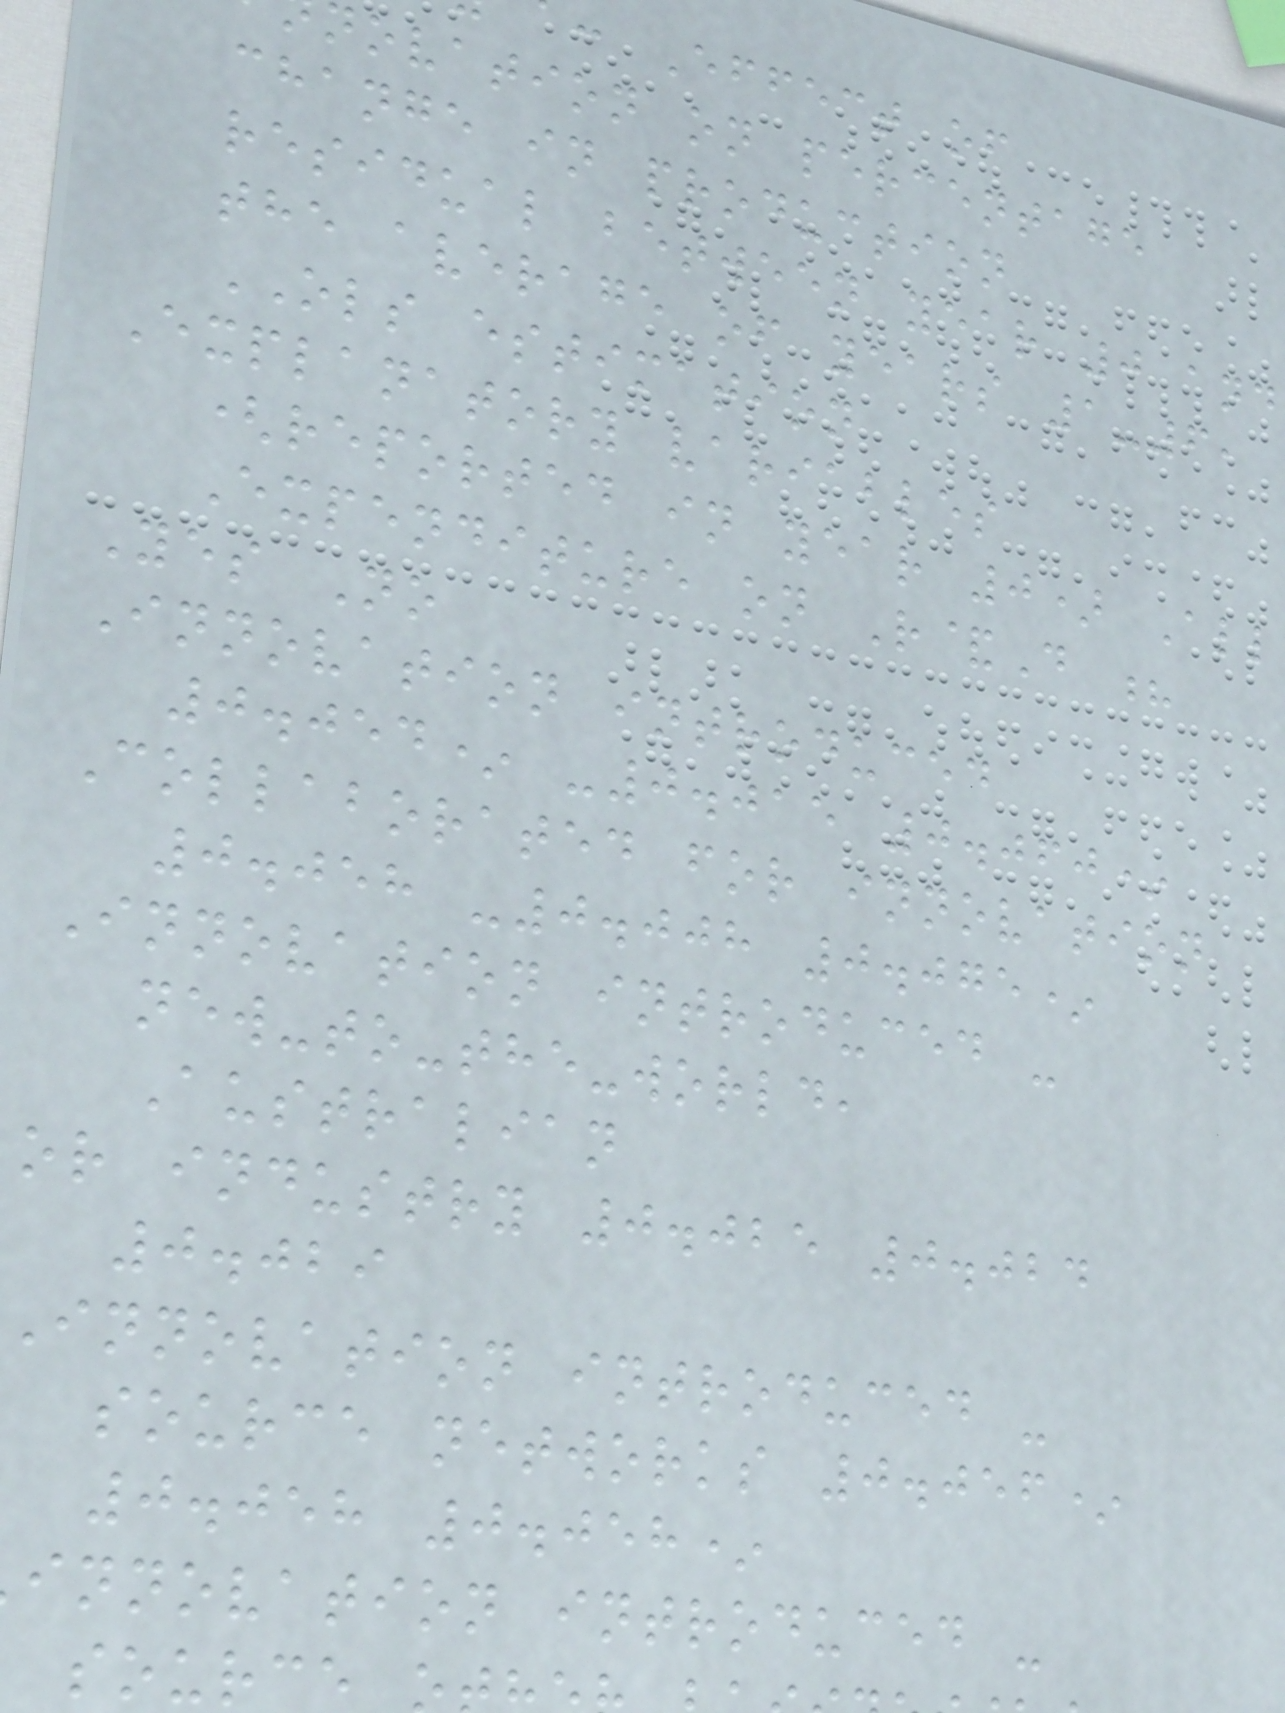: Effect of
novation on percentage
change in production
residual between year 0 and
the average of years 1-6,
OLS estimation
Explanatory variables
(reported in year 0) All
Expenditure on R&D ?
Yes No
Innovation introduced
0.054* -0.015 0.060*
Collaborated for innovation
0.058 -0.008 0.075*
Innovation introduced -
new-to-the-world,
Australian
or industry 0.025 0.024
0.029
Innovation introduced -
source networks 0.056*
0.058 0.058*
innovation introduced -
source
